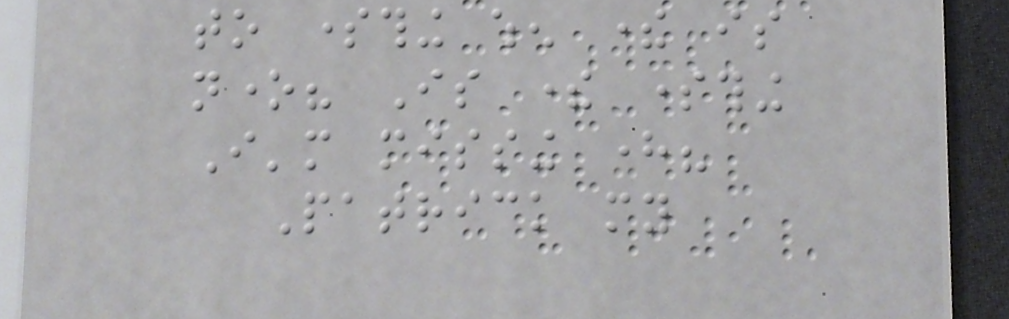to something when there is
none? Is there something
I'm missing here?
Patrick my
